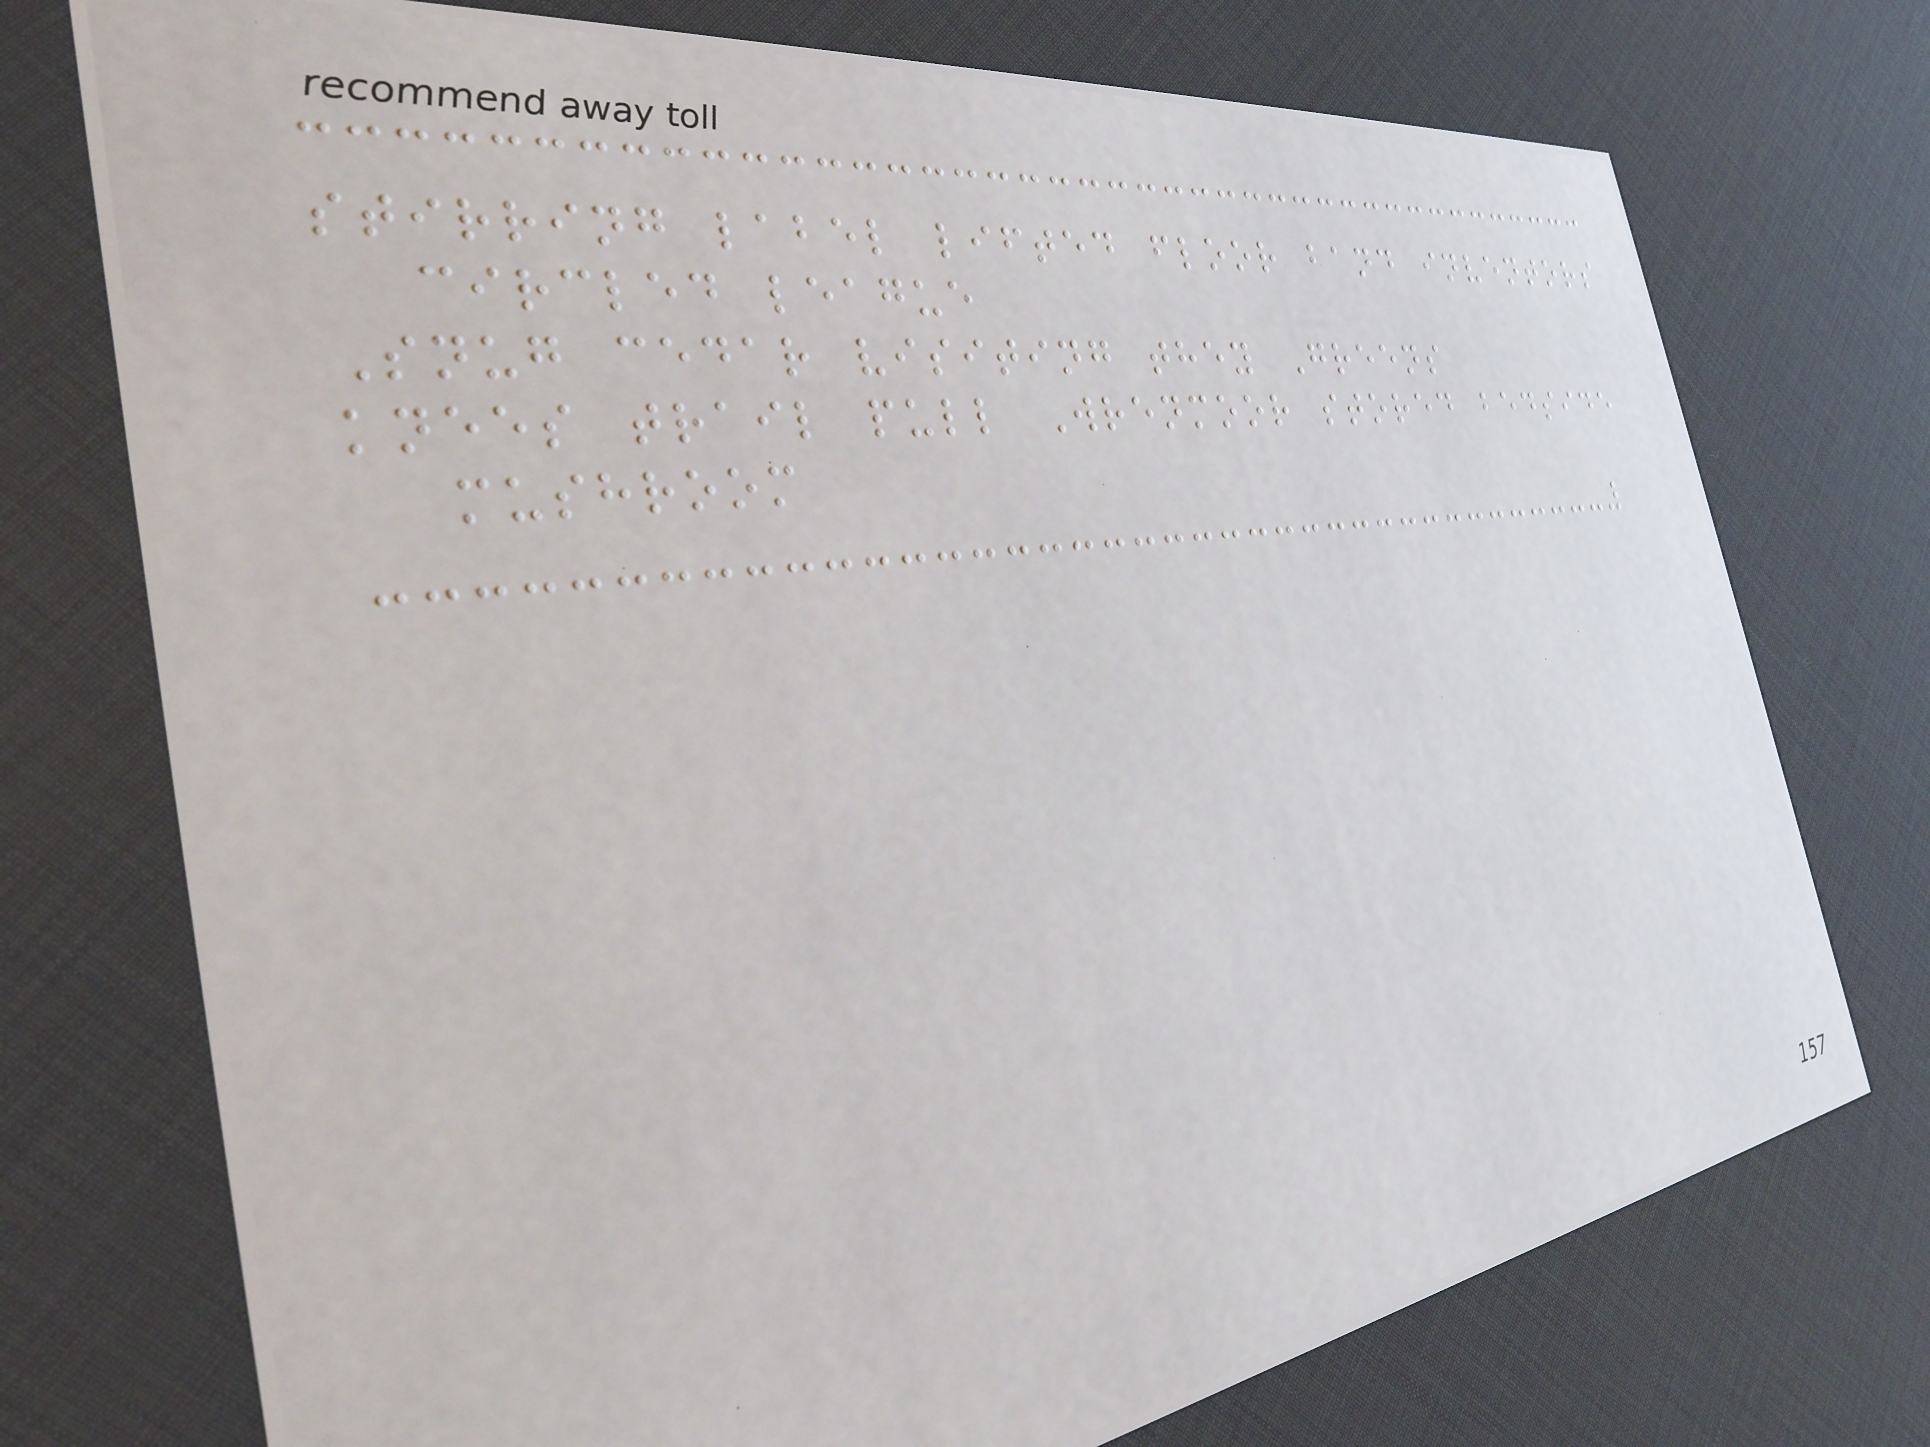stirring label lifted floor band inventors
circled league
Snug cedar visiting they Greens
knees trail pull Wrenmoor stored bedside
mushroom
